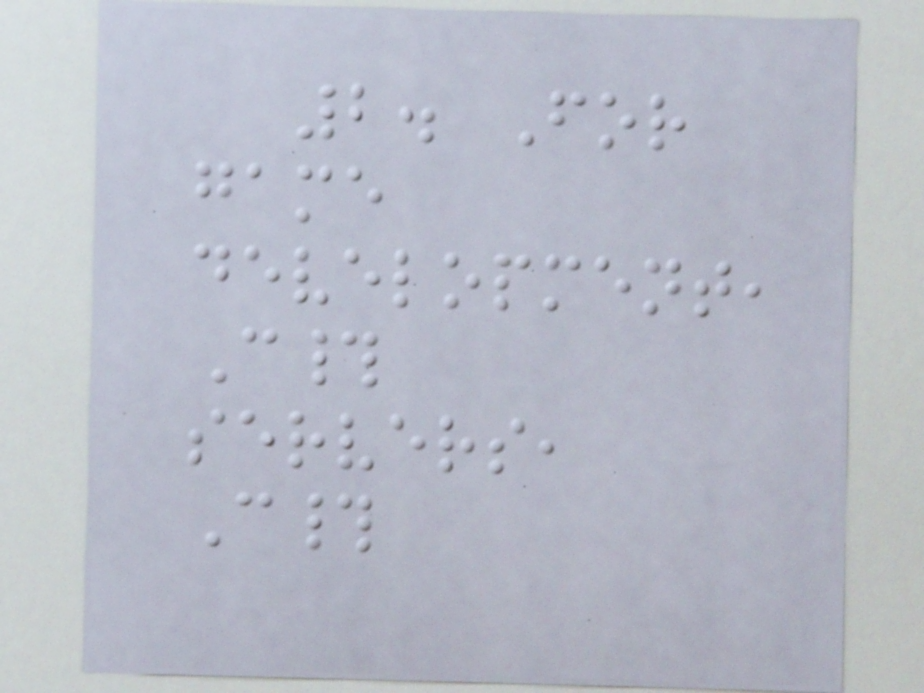2. For
game
development,
C#
servers,
C#
